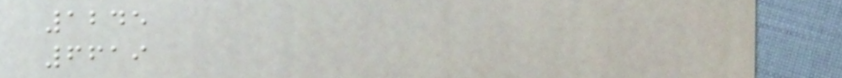1245
6619
